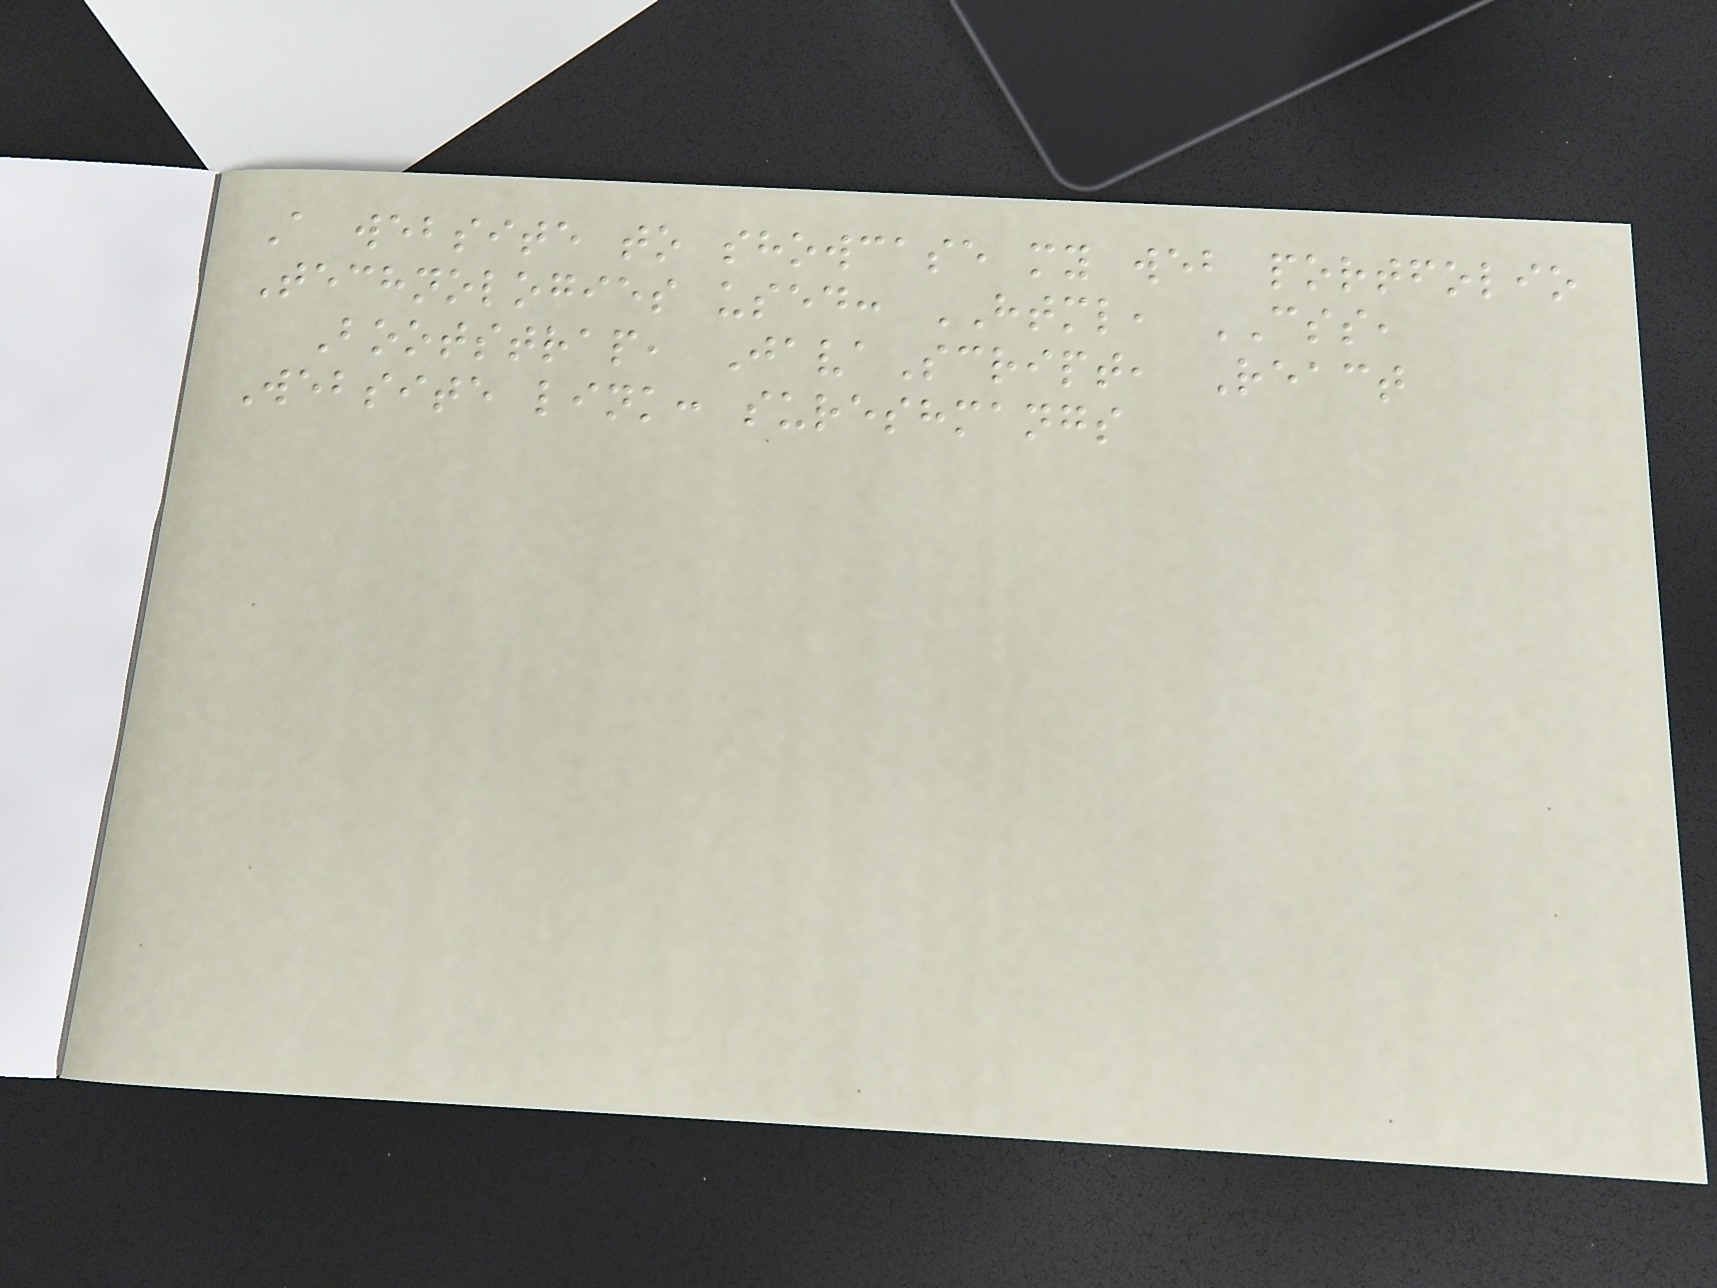A website to showcase my web portfolio
Technologies used: HTML, CSS,
Bootstrap, JavaScript, React
Website link: sureshmangs
